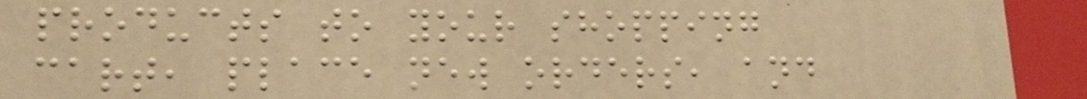products to your shopping
cart, place new orders, and
